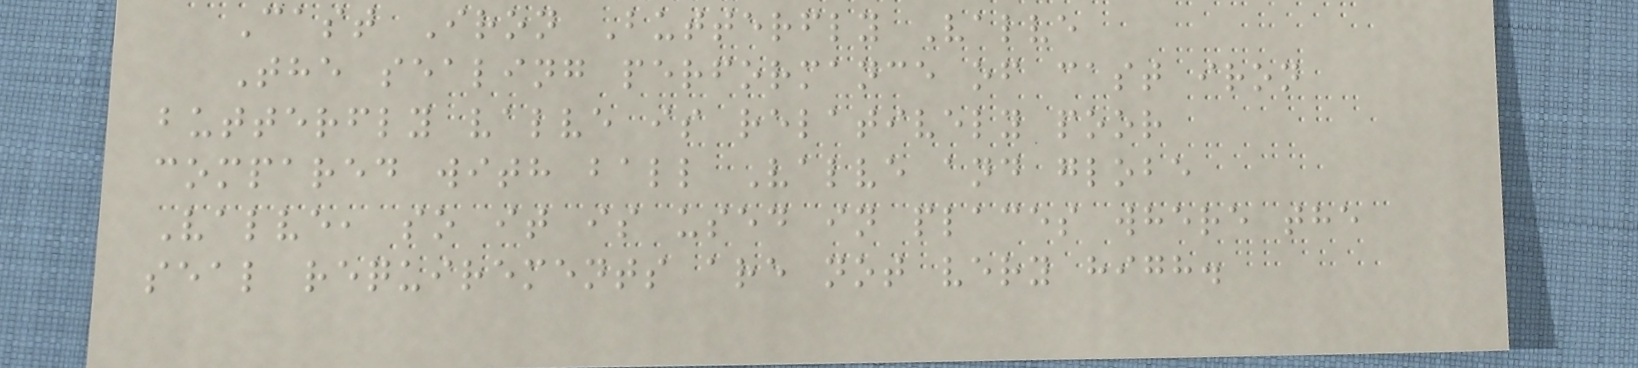Cast Iron Butterfly Valve
The sealing performance of cast iron
butterfly valve is relatively poor
compared with ball Valve and globe
Valve, so it is used in places where the
seal requirements are not very high.
